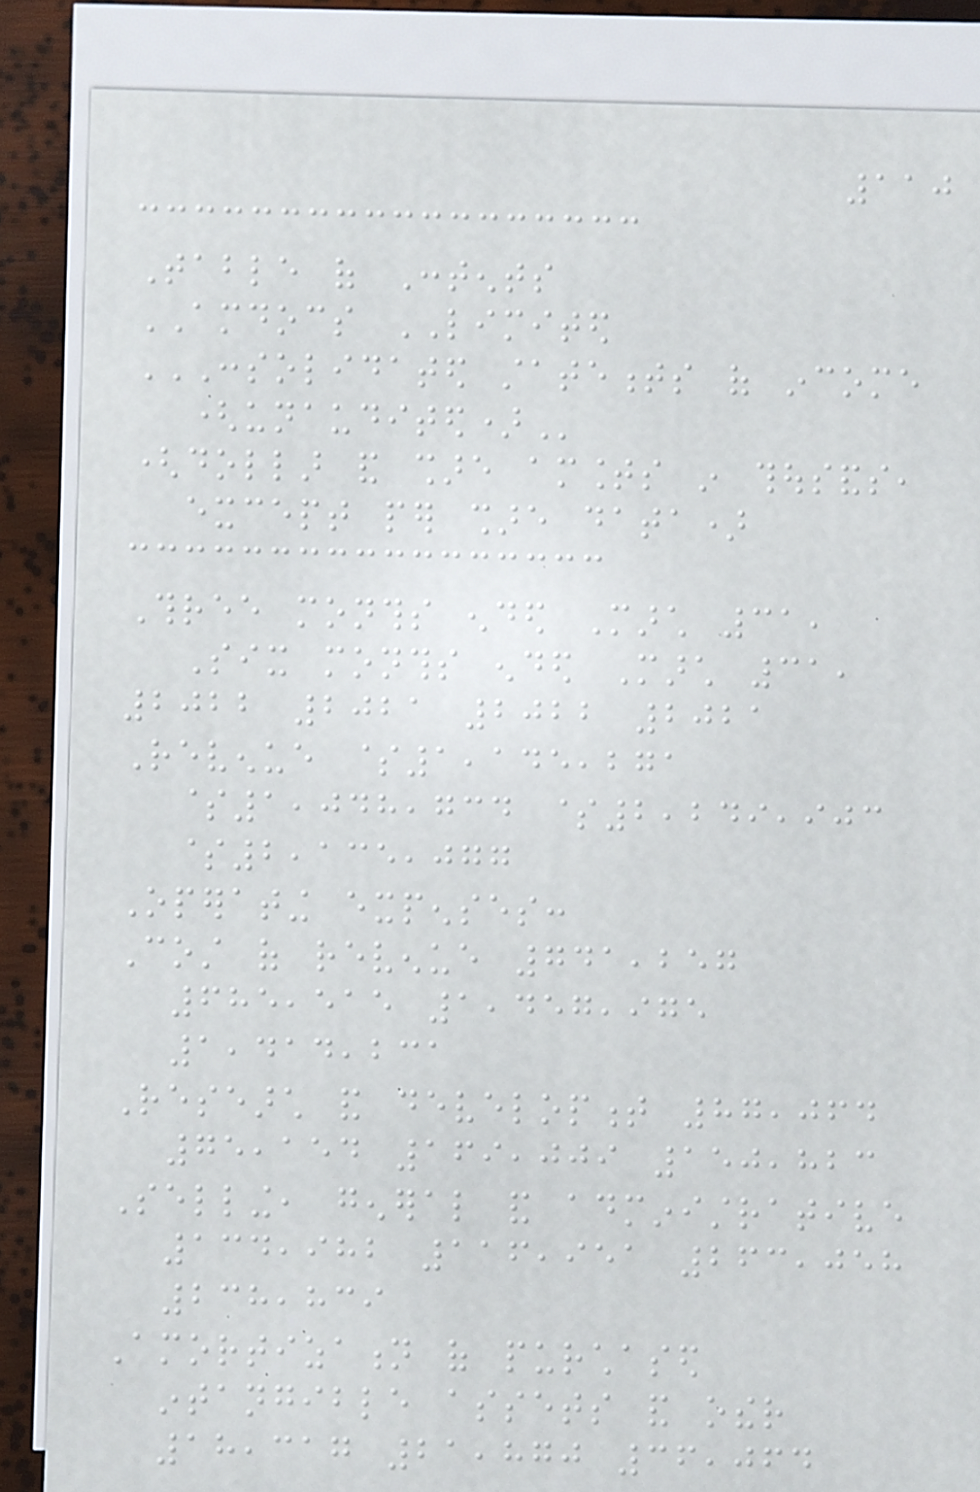110
Table of Contents
AMDOCS LIMITED
CONSOLIDATED STATEMENTS OF INCOME
(UNAUDITED)
(dollar and share amounts in thousands,
except per share data)
Three months ended March 31,
Six months ended March 31,
2022 2021 2022 2021
Revenue $1,145,271
$1,048,734 $2,249,903
$2,135,077
Operating expenses:
Cost of revenue 741,257
685,515 1,457,975
1,414,231
Research and development 87,064
75,154 169,009 150,823
Selling, general and administrative
134,982 116,951 263,058
238,839
Amortization of purchased
intangible assets and other
18,317 21,870 36,064
